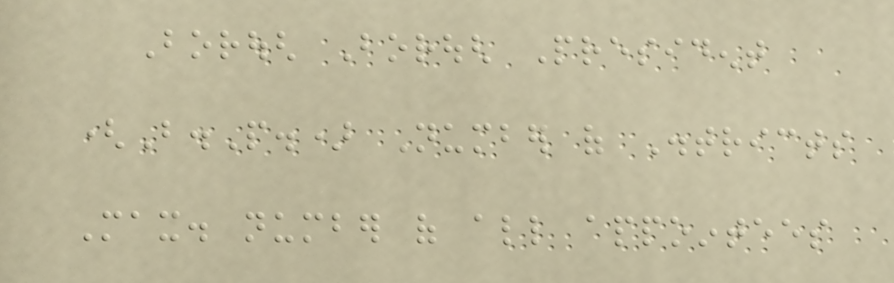Borough Borough President
(B.P.) Number of Districts
Max. number of all appointees
